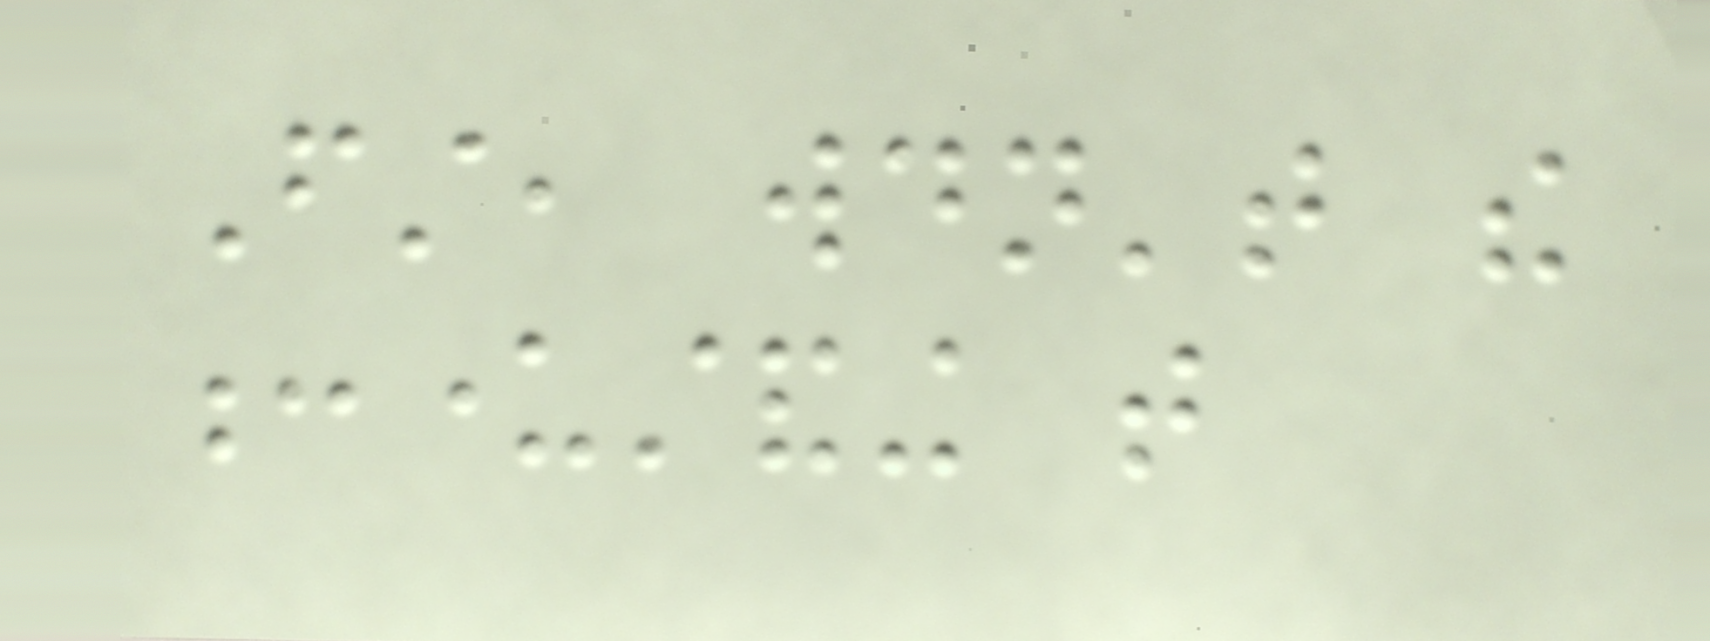First, wouldn't the
:understanding that
